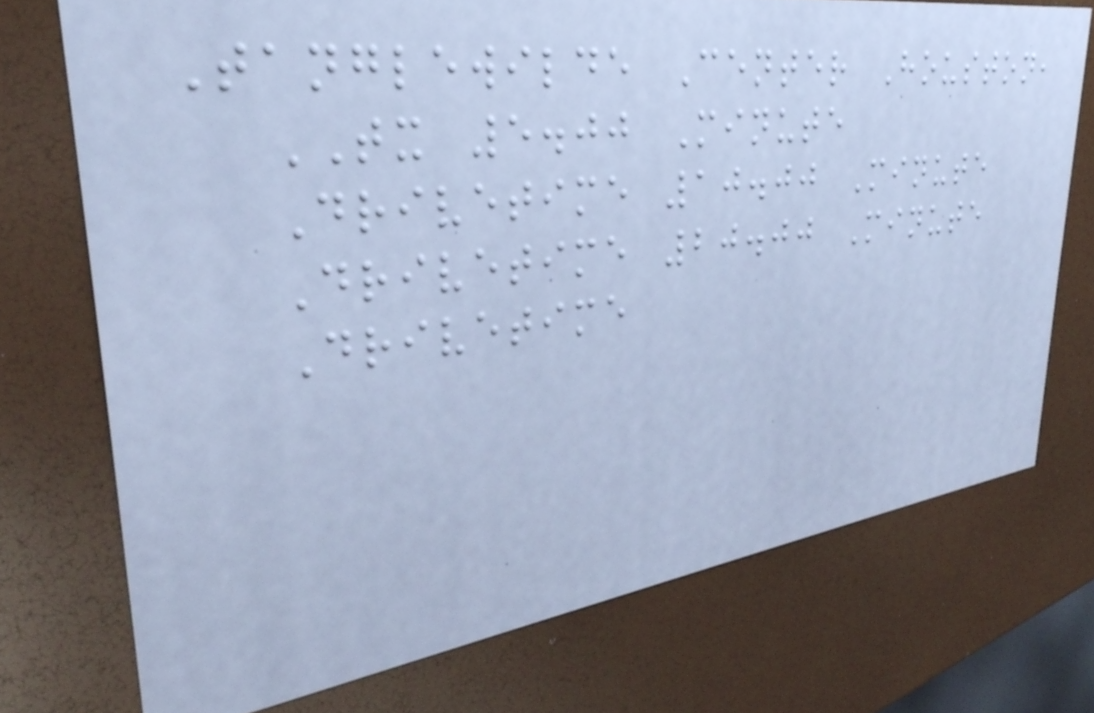Tanglewilde Center Houston,
TX 5.00 Minute
Drivetime 10.00 Minute
Drivetime 20.00 Minute
Drivetime
